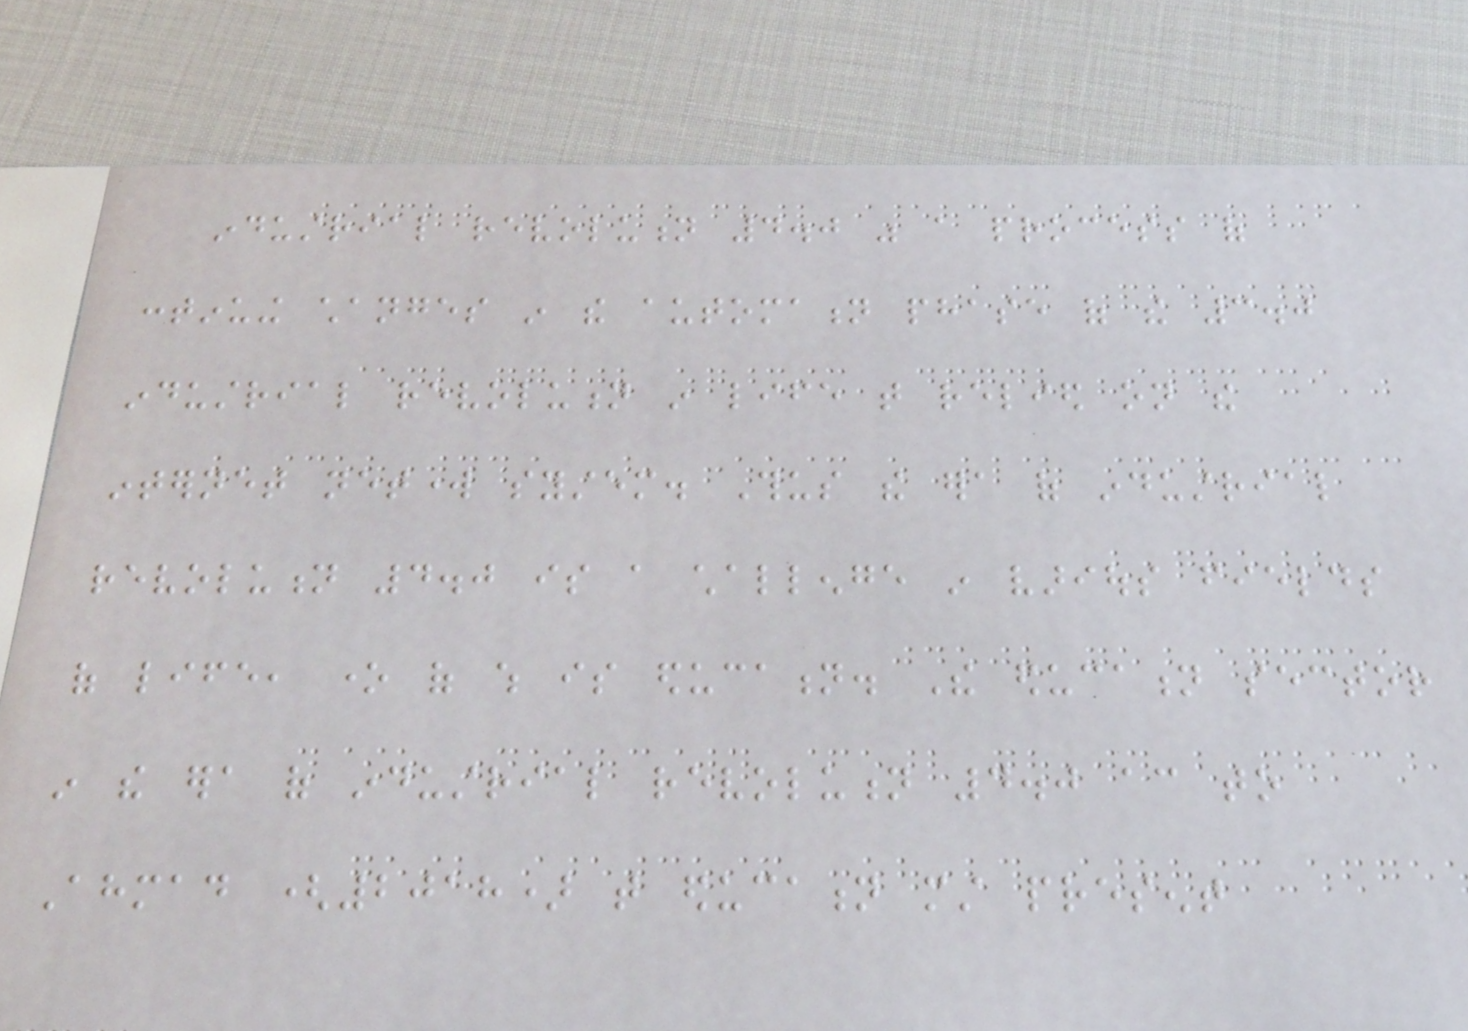industrial revolution 4.0 was a process of
continuing changes in the automation phase of the 3.0
industrial revolution in life that relied on the
internet network system. Thus the era of industrial
revolution 4.0 is a challenge in various fields
of life, one of which is education. The education sector
in the era of industrial revolution 4.0 according to
Ahmad (2018) that education must present
